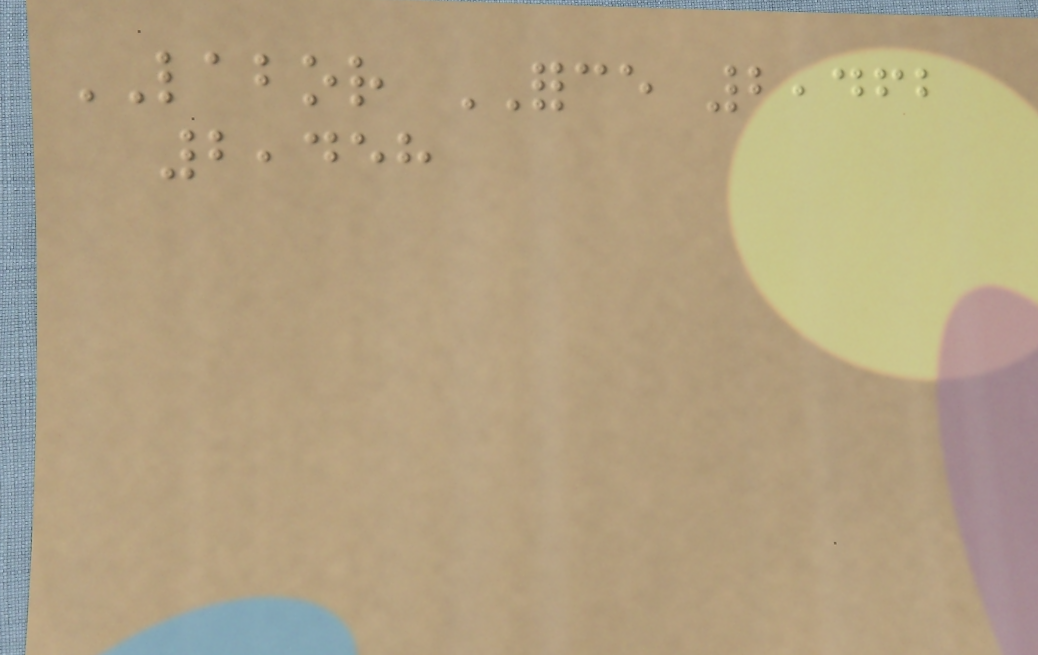LABOR FORCE 2,462
2,458
